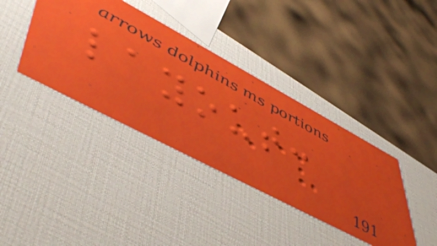layout:
